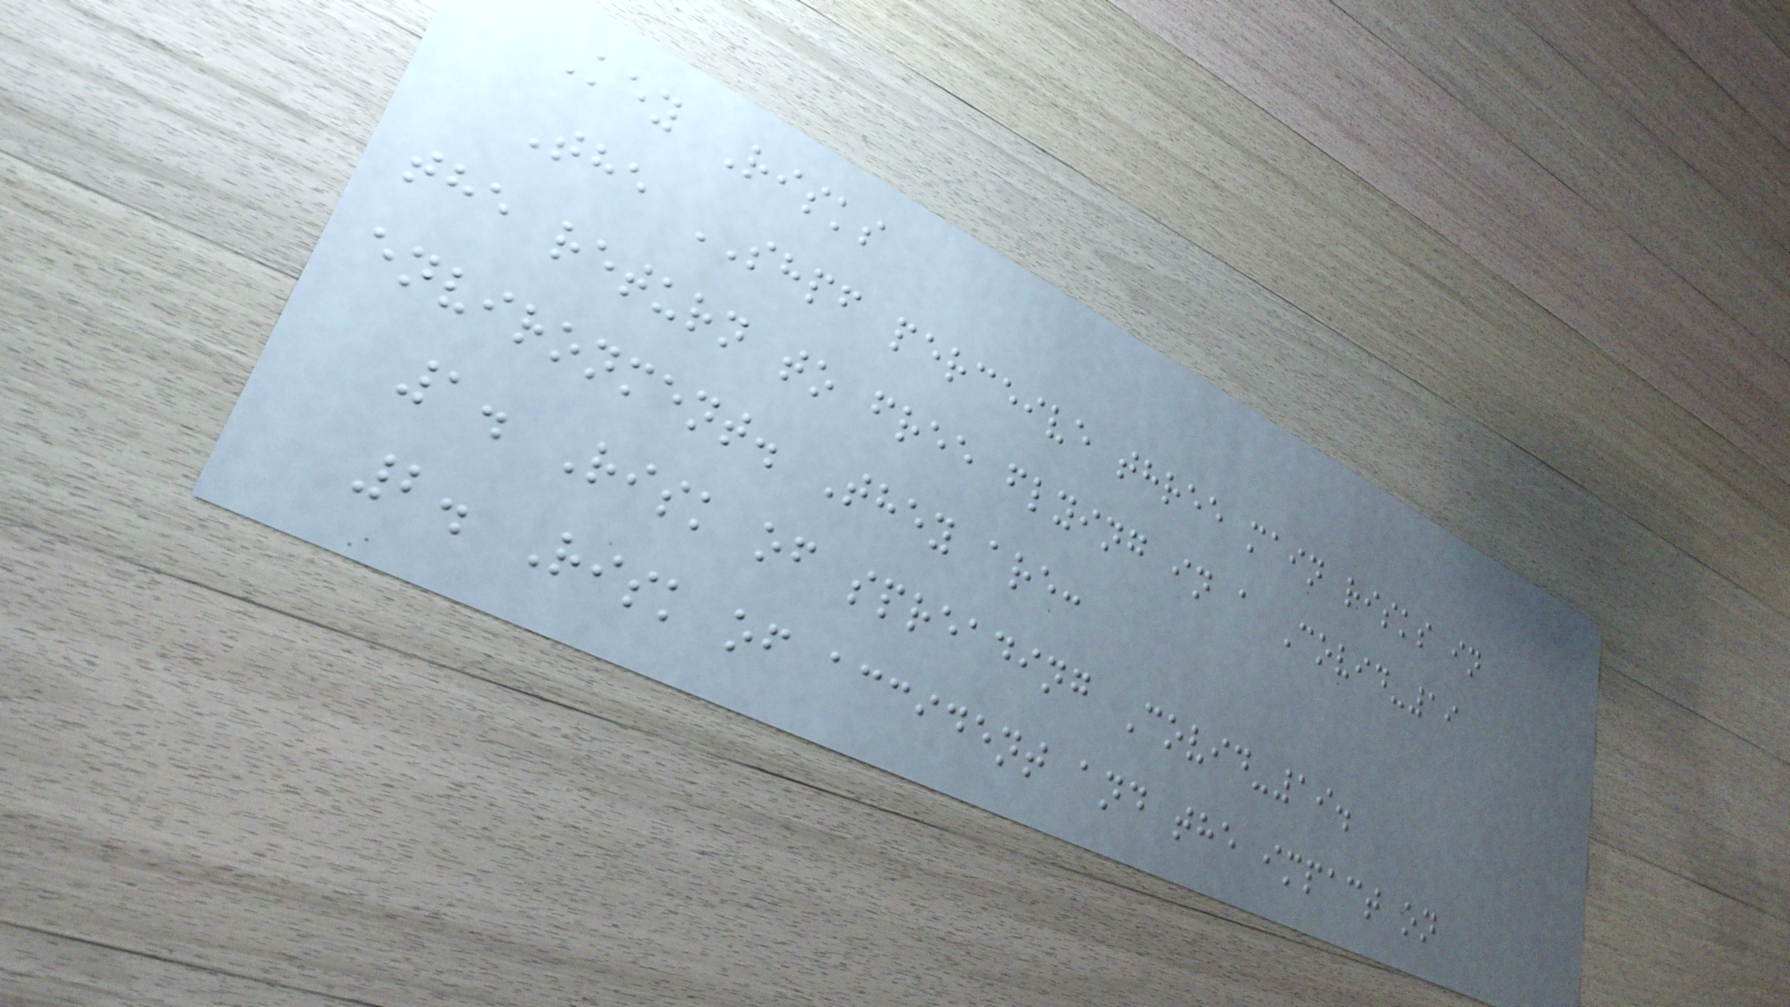Key Risks
The SHPF perceive three main risks in
the return to free flying in a Covid-19
environment. They are:
1. Risk of spreading Covid-19.
2. Risk of accident and the impact on
